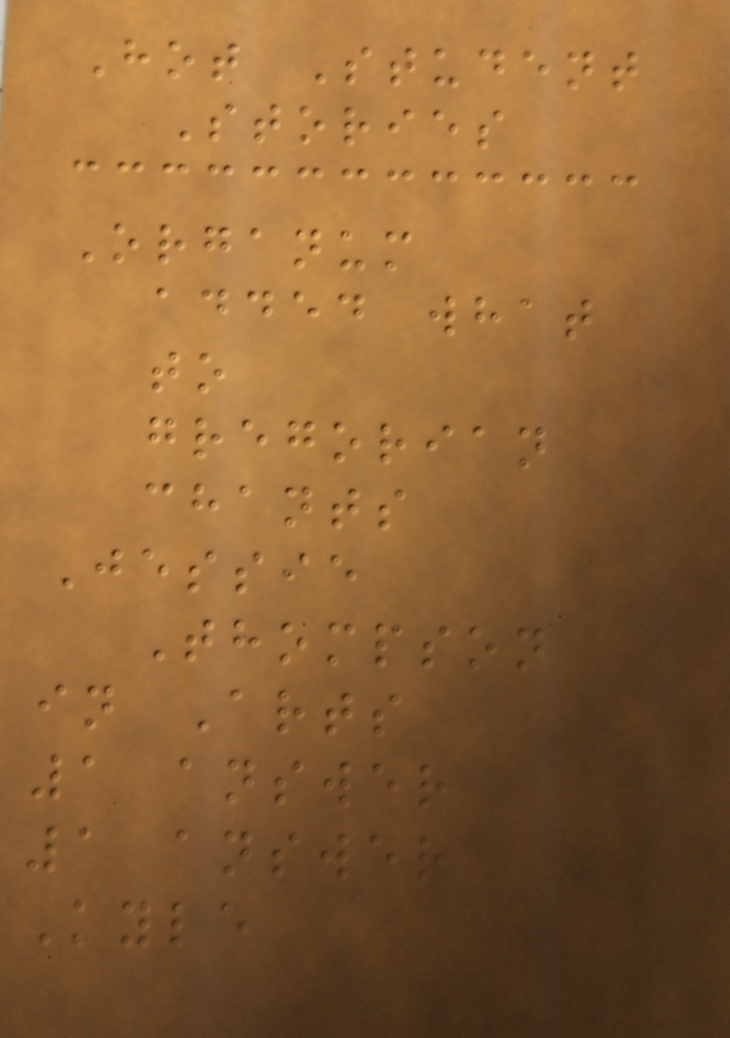Hot Student
Stories
Organum
added what
to
gregorian
chants
Jessie
Thompson
in Arts
1 answer
1 answer
Kyle
